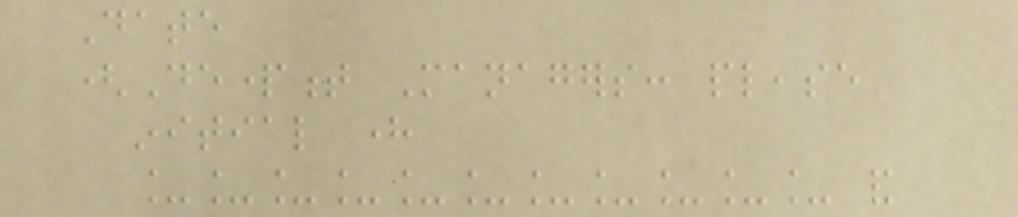Date
(Department Managers: please
initial here
___________ and
